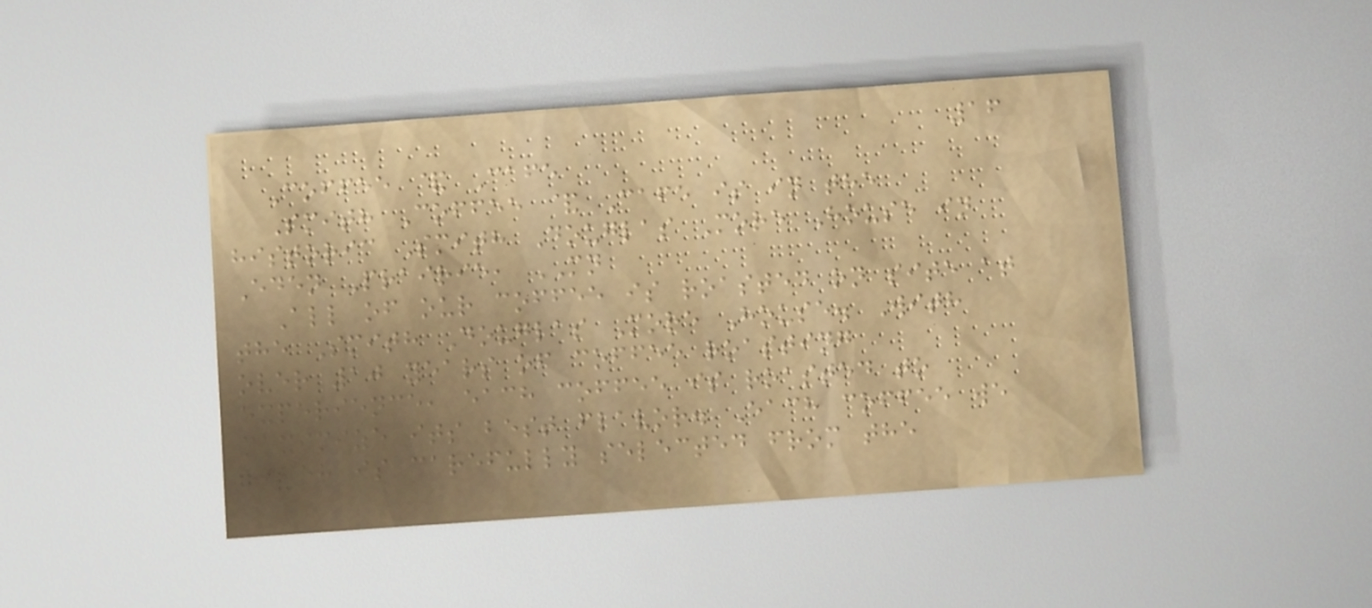16
Coffee & Cafe
Smith Coffee & Cafe is in the
historic Smith Douglas More House in
Eden Prairie, MN
All of our coffee is roasted on site at
the Smith Douglas More House. With
over 10 years of coffee roasting
experience, each coffee is roasted to
maximize its best flavor. Each coffee we
offer is carefully selected from the
